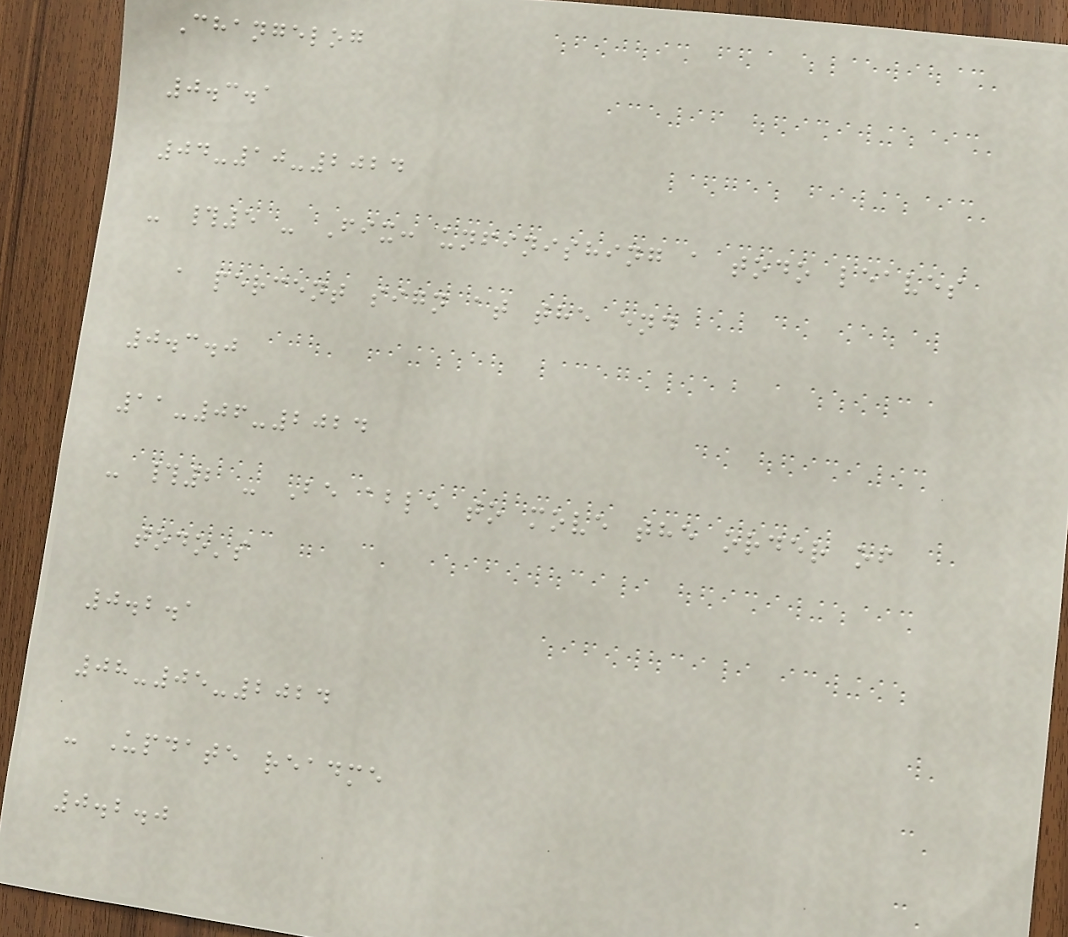Changelog
0.3.1
04-10-2024
- #5 - Fix: unfinishing a todo leaves
a percent sign at the end
0.3.0
11-06-2024
- #2 - Be able to move the order of
todo's
0.2.1
08-05-2024
- Update readme
0.2.0
